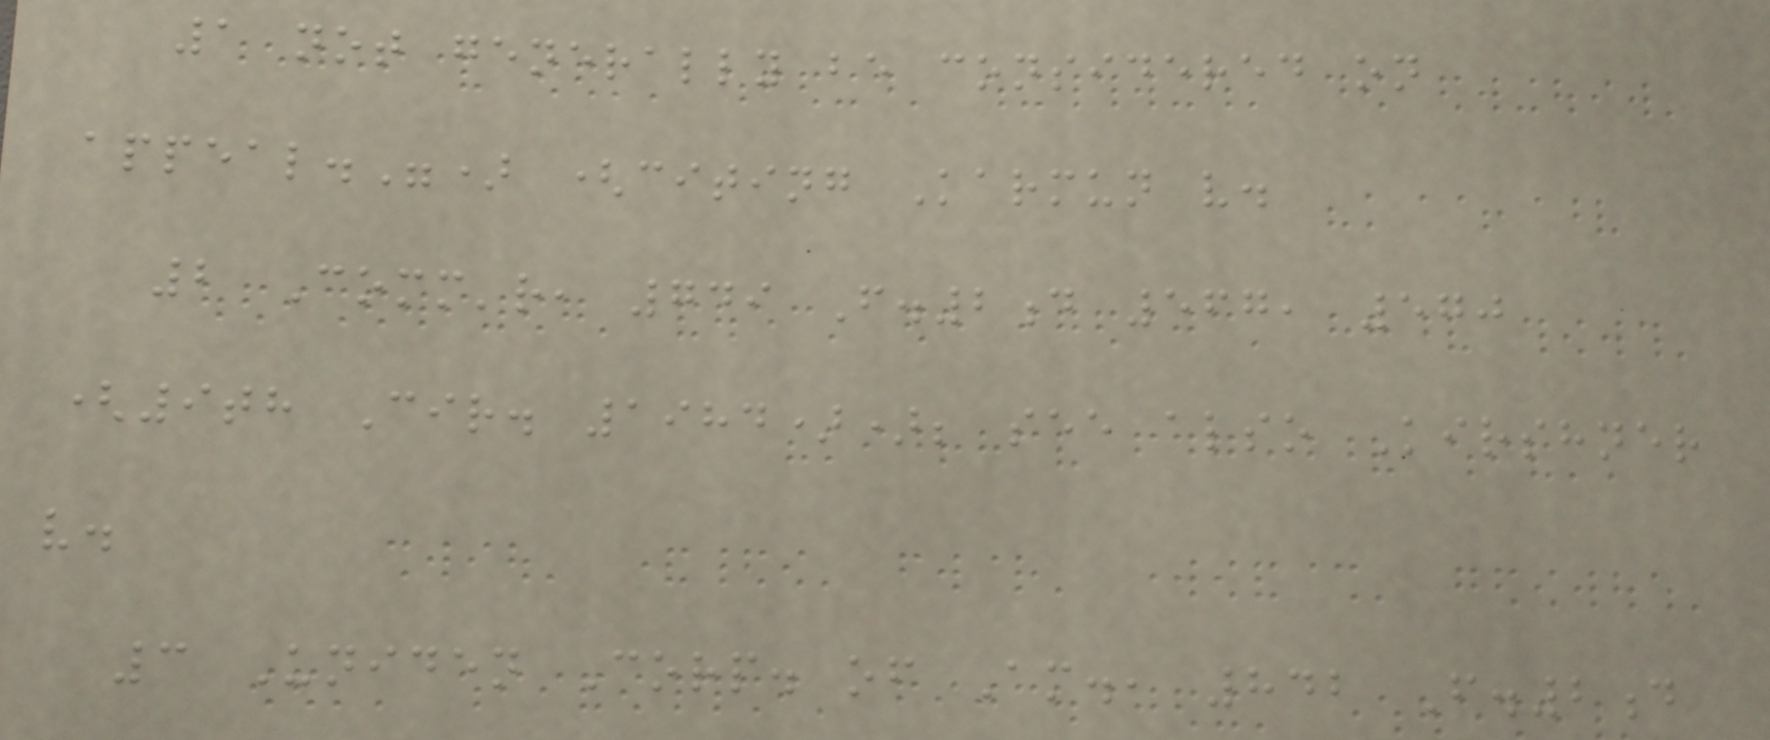1 not generally be considered on
appeal.") (citing Karmun v.
2 Comm'r, 749 F.2d 567, 570
(9th Cir. 1984)); see also Kirshner
v.
3 Uniden Corp. of Am., 842 F.2d
